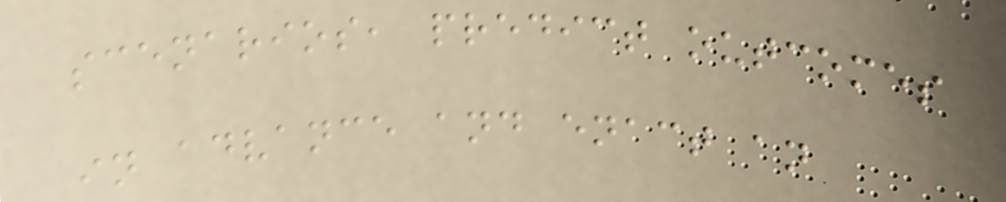scenarios, predict outcomes
in advance and enact an
